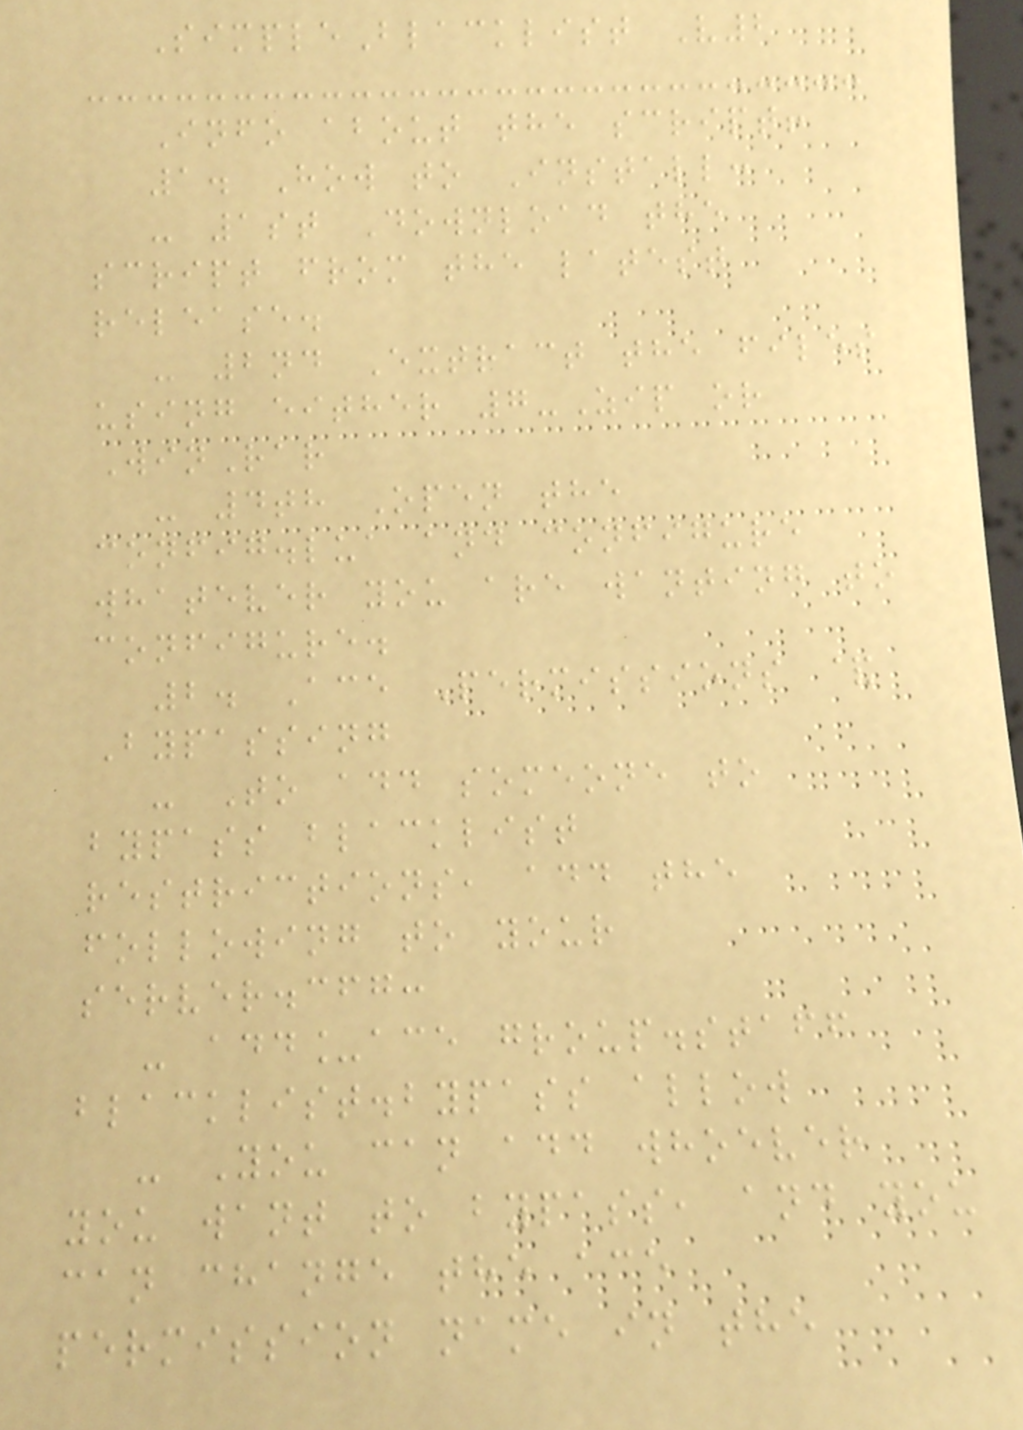SimpleBlacklist V2
Info about the script!
1. How to Install:
- 1st Download the
script from the latest
release.
- 2nd Extract the files
using either 7-Zip or
WinRar
- 4th Open the
config.lua and configure
whatever you are wanting to
configure.
2. Ace Permissions &
Bypassing
- To add someone to
bypass blacklist
restrictions, add the
following to your
server.cfg:
- add_ace group.staff
blacklist.bypass allow
- You can add whoever
you want to bypass, and you
can change the ace
permission name in the
